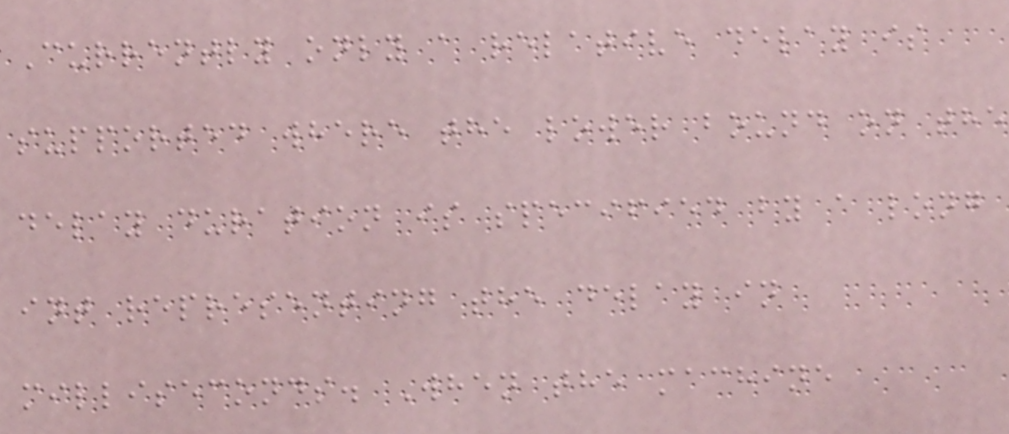Currently only a relative delay is
supported where the lower bound on the
delay duration is specified by a long
int representing the delay in
milliseconds. When the machine
